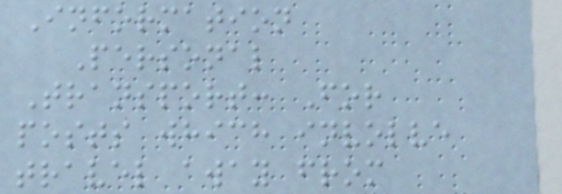Information
Personal
Transport: For
posts which involve
travel away from
